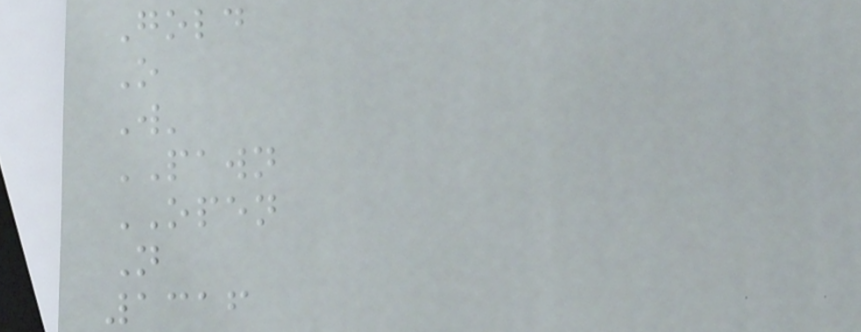Gold
O
W'
PAWN
OPEN
N
1316
